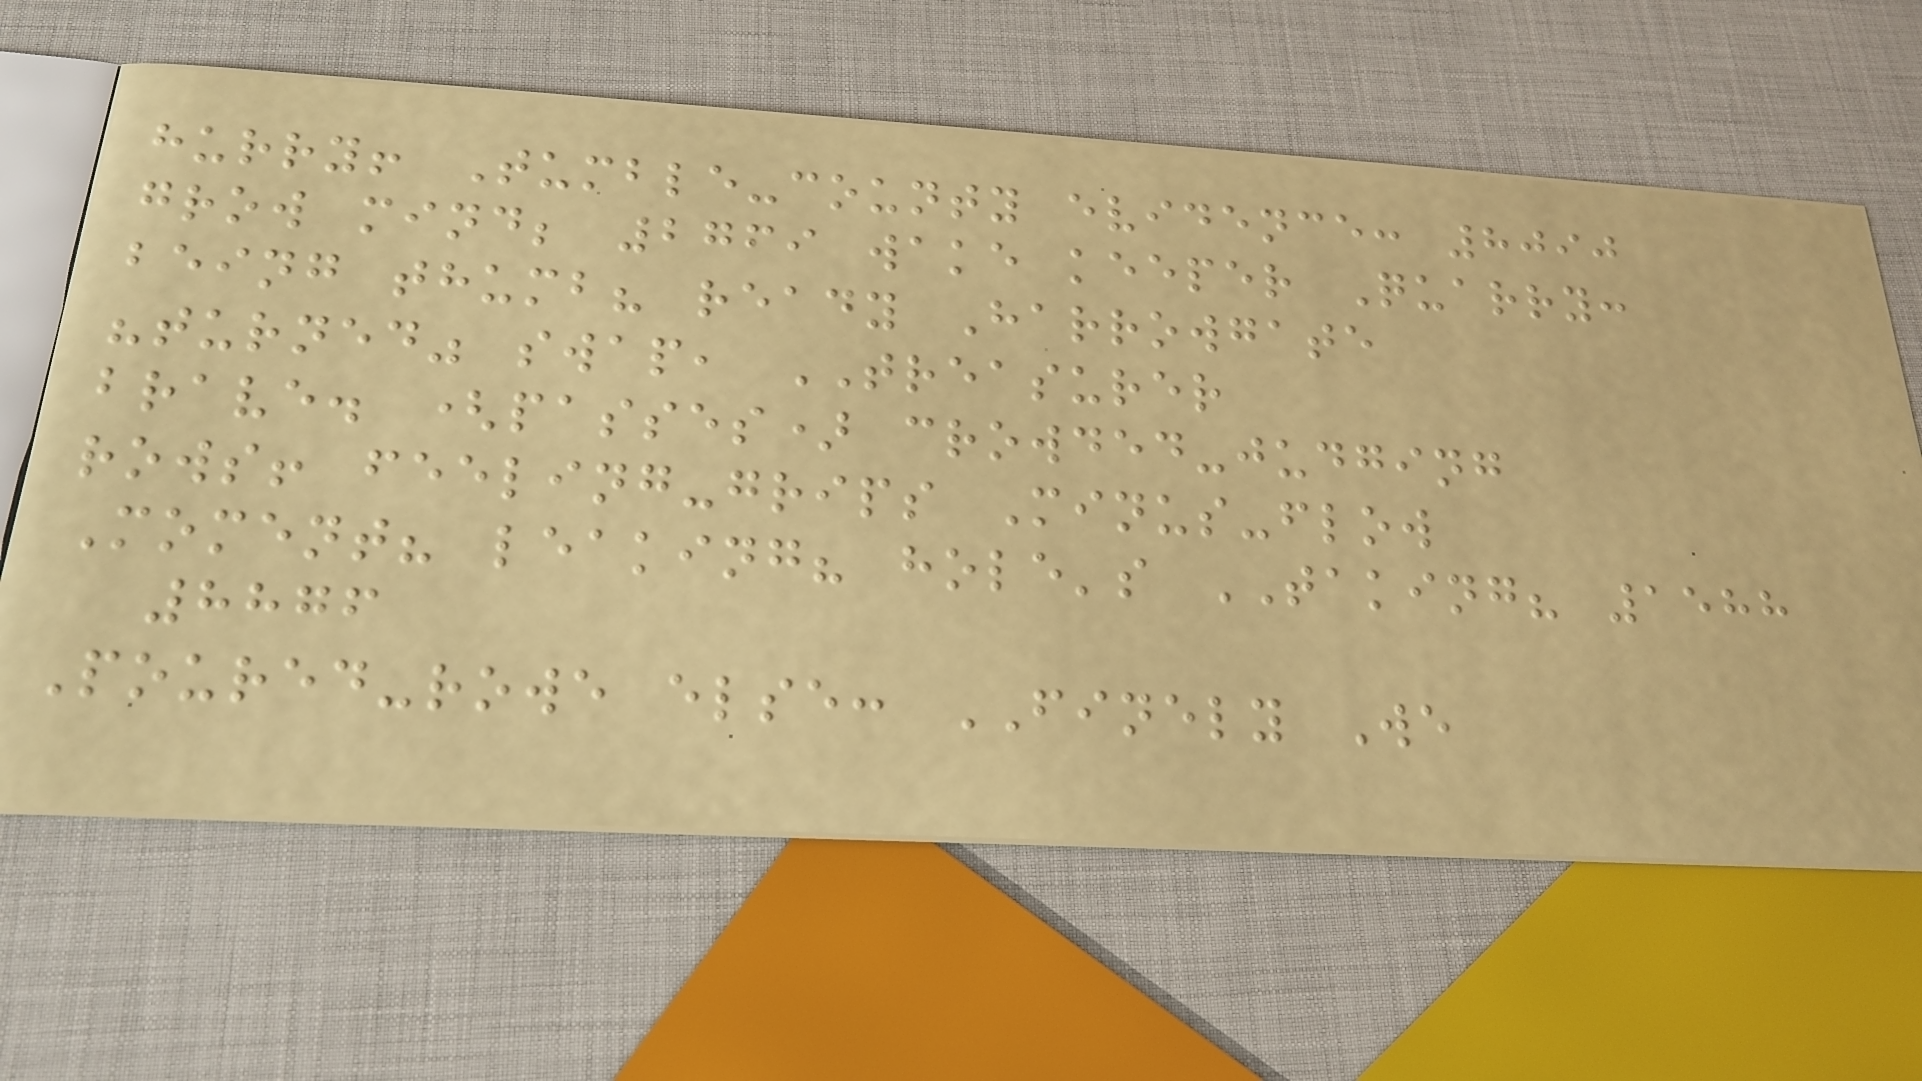hurry! Tumble-county evidence: 8090
grow mind; 2769 wake keeper Quarry:
being thumb? ready Harrowgate
"turned" swap, TREASURER
brave. (passes) crowded-judging
rows! feeling-grips Minus-flow
Moment? leaking? hole's TAKING? 1588
8876
Poured-rowe else: FINELY We
